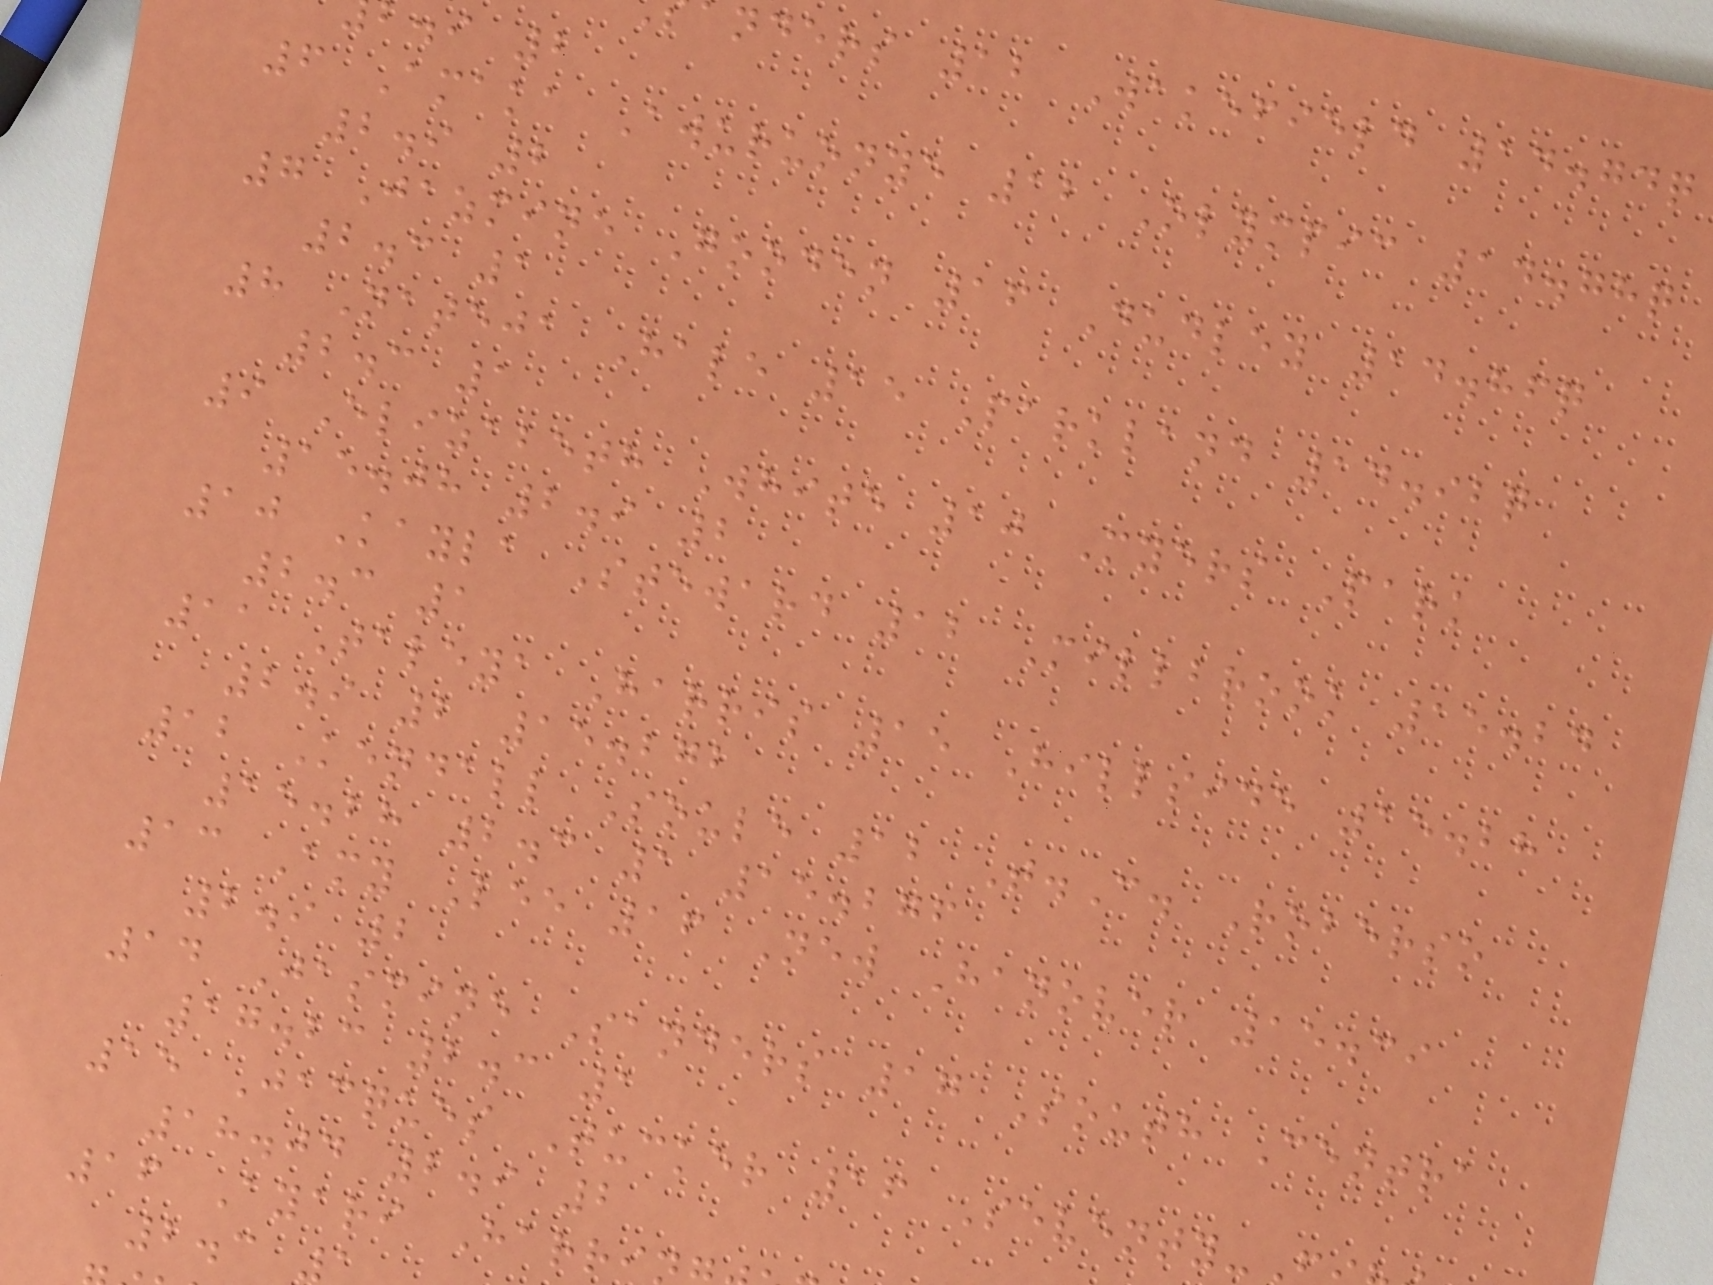nders 12 Wakefield 14.74q
.i 2
6 Amaka Awuruonye 12 Olympic 14.78q
2.9 2
7 Jazmine Gooden 16 Dudley 14.86q
2.3 1
8 Nateja Hale 15 Parkland 14.92q
2.3 1
9 Elizabeth White 10 Myers Park
15.08 2.9 2
10 Kayla Steward 12 Millbrook 15.24
2.3 1
11 Taleya Harris 15 Hillside 15.28
2.9 2 15.272
12 Kendall Soule 12 T.C. Roberso
15.28 2.3 1 15.276
13 Amy Lee 16 New Hanover 15.39
2.9 2
14 Jasmine Sanders 17 South Centra
17.23 2.3 1
15 Jacques Tucker 16 Seventy-
18.04 2.9 2
16 Ayari Harri
2.3
